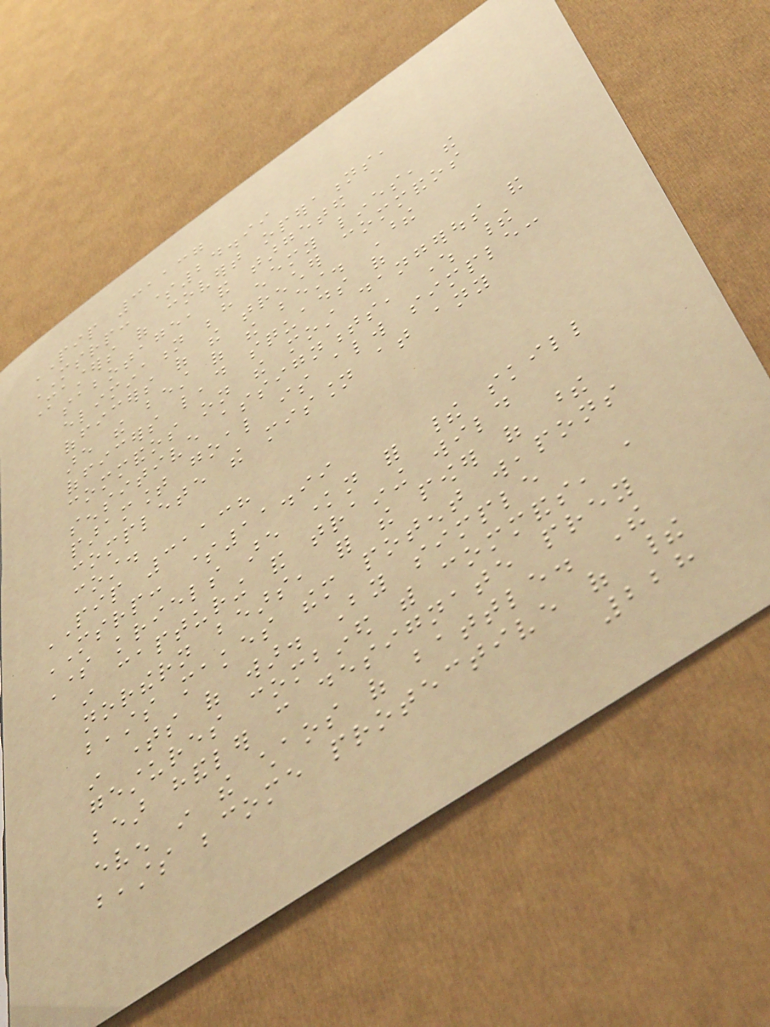PIP 31137
MSRP: $24.99
Masters of covert operations,
sabotage, and targeted
elimination behind enemy lines, the
officers of the trencher commandos
are the best of the best. These
officers lead squads of
commandos on the most dangerous and
sensitive assignments, where their
paramount goal is always simple:
complete the mission at any
cost.
PIP 31138
MSRP: $11.99
Some kriels are known for their skill
in capturing and training wild
northern bears, for the power of these
beasts makes them potent weapons
in times of war. By simple
gestures combined with commands, a
bear handler can designate prey
even in the chaos of battle. The
beasts become protective of their
228
